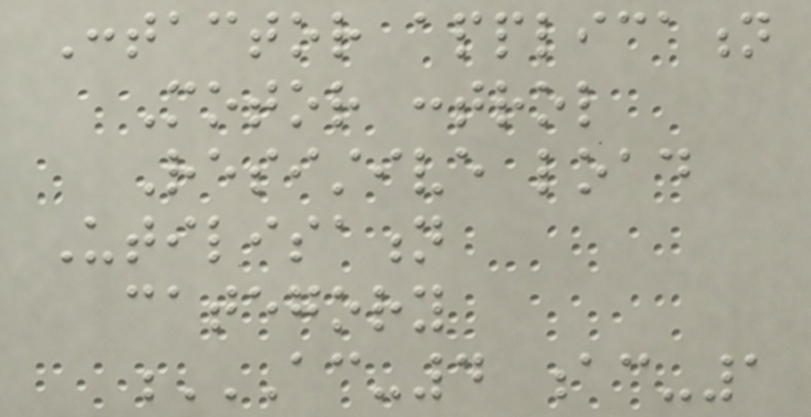Contactor application
Motor control
Resistive load
Utilisation
category
AC-4 AC-1
